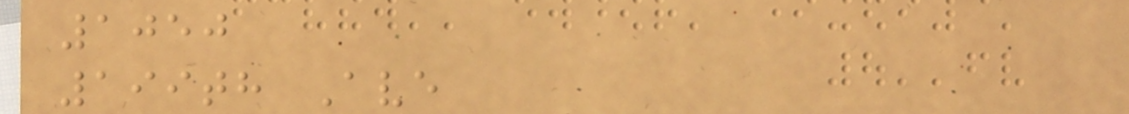1050
199th Ave
